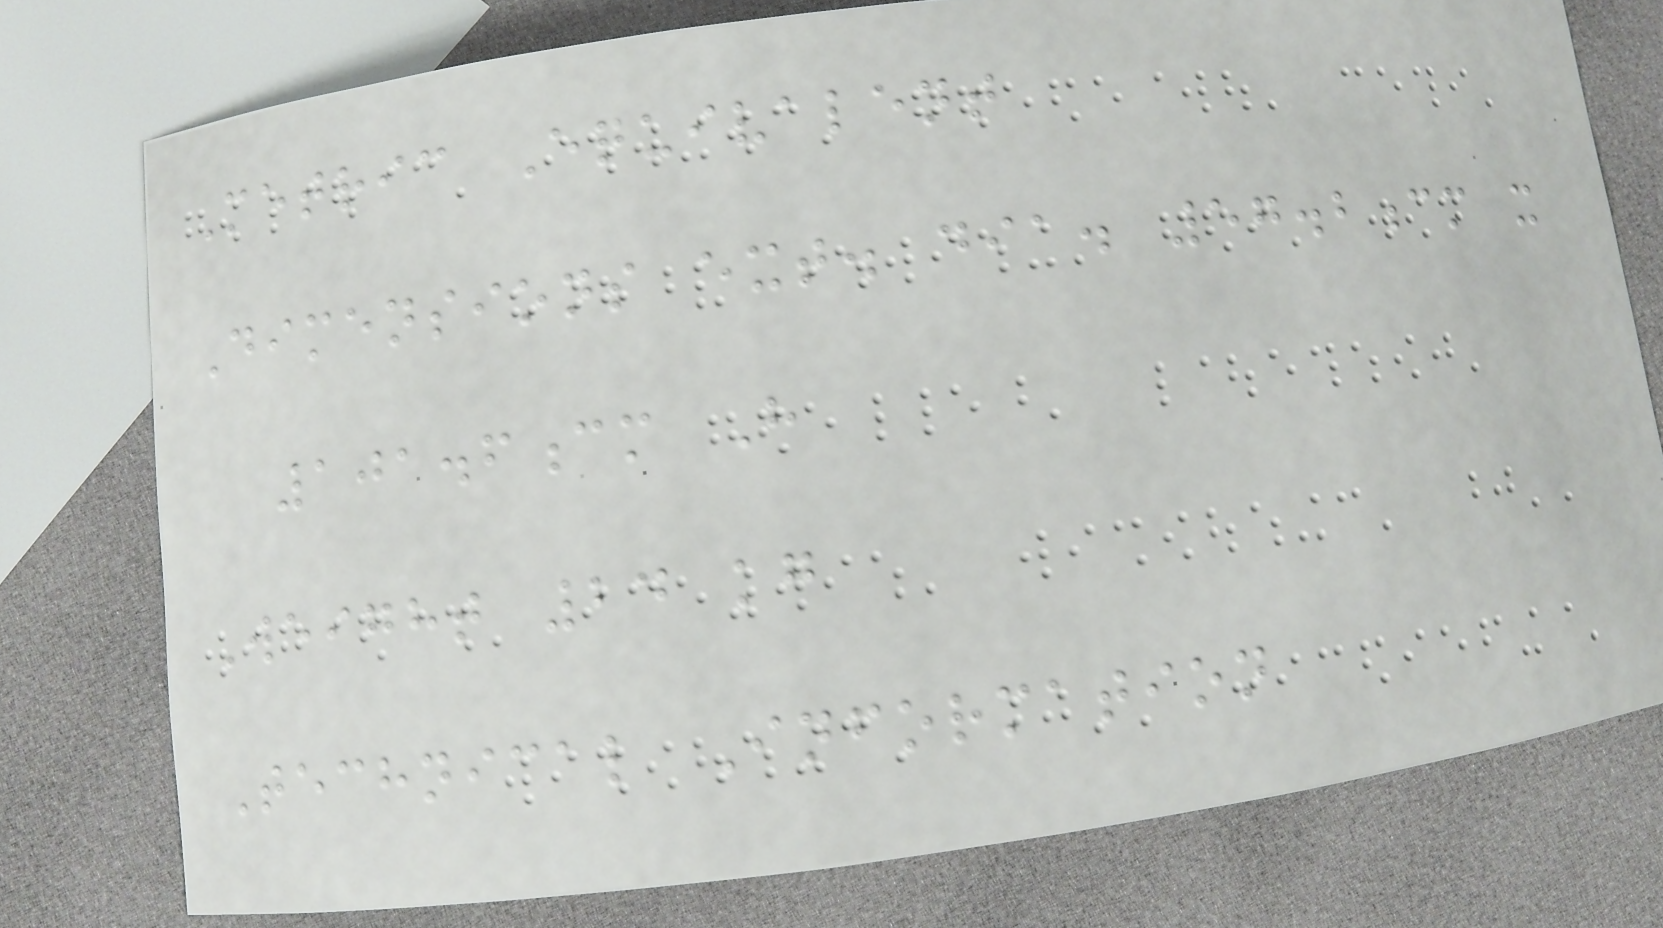Metric Equivalent
Dimensions ext. dia. 57.2cm x
101.6cm H
Weight 24 kg
Technical Information
